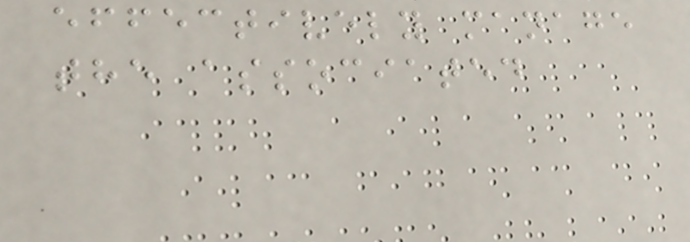effectively manage
the associated
